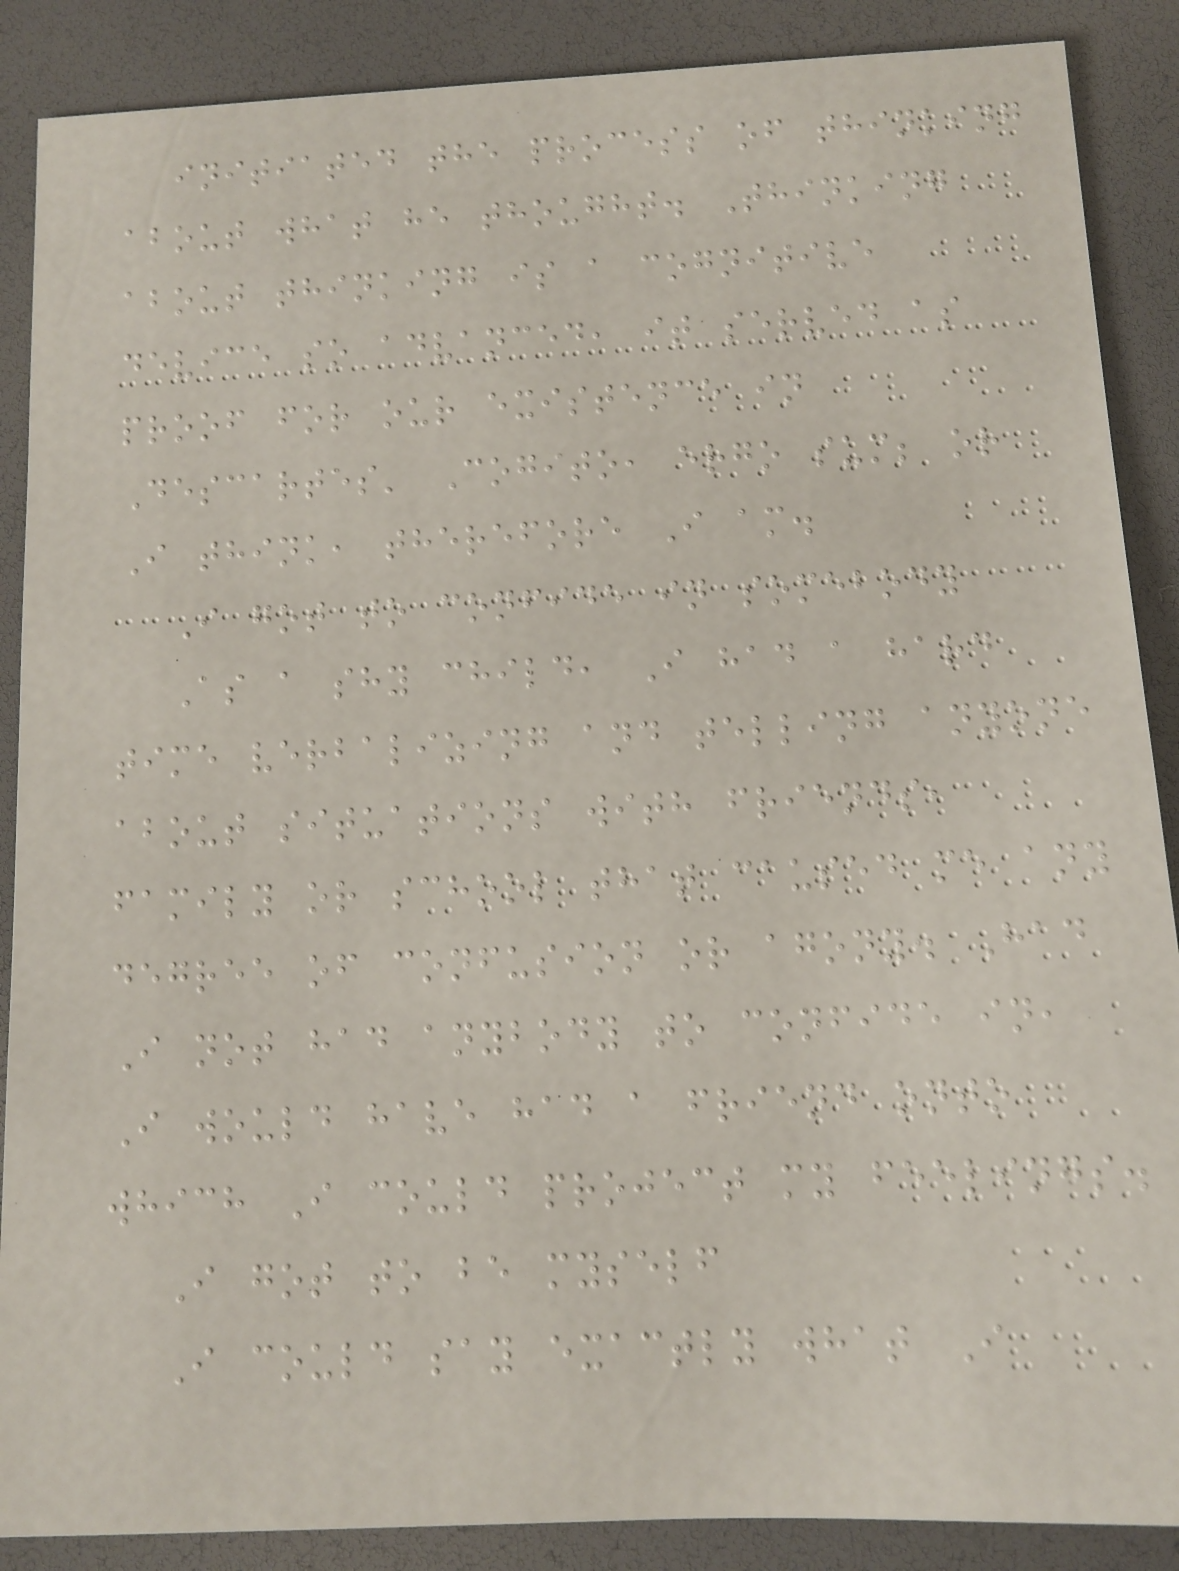initiated the process of thinking
about what he thought. Thinking
about thinking is a cognitive
device so advanced, it served as
proof for our existence in
Descartes' Cogito, ergo sum; or
I think, therefore I am.
I got to confide in somebody
As a shy child, I had a hard
time verbalizing and telling anyone
about situations with friends,
family or school that caused me any
degree of confusion or agony. Had
I not had anybody to confide in,
I would have had a friend onto
which I could project my feelings.
I got to be myself
I could say exactly what I
